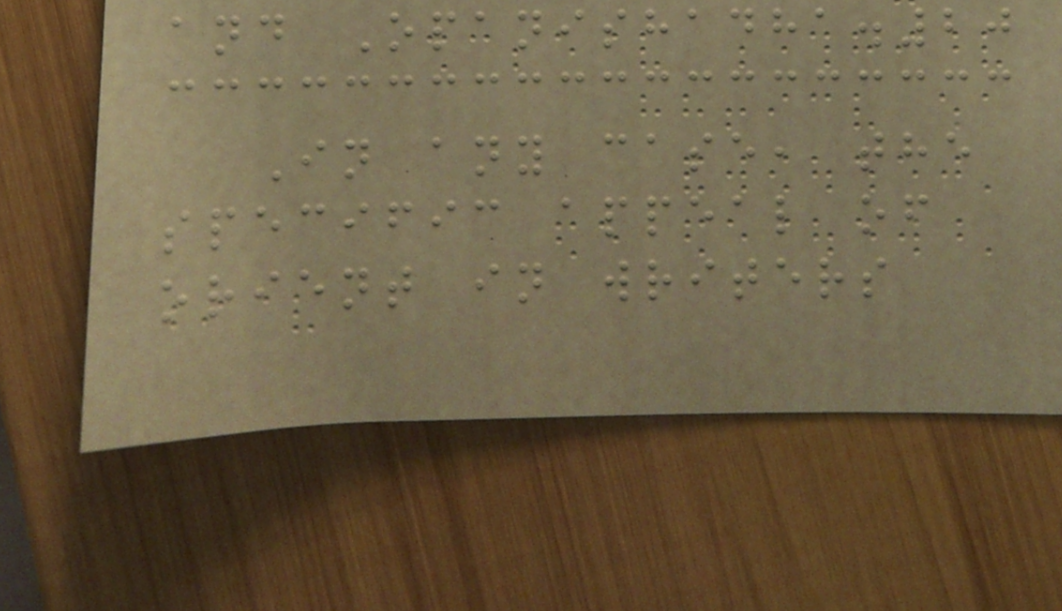and Opanishadha.20
In any case, the
specific appeal of
orient in writers
